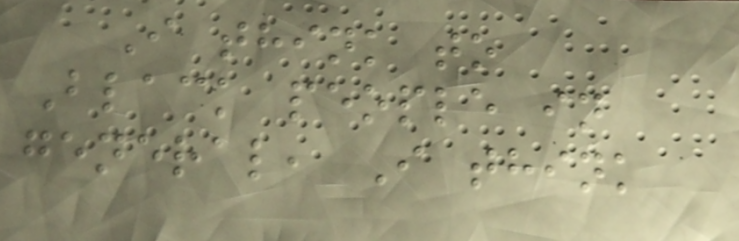I think to
Black people in
general, I think
